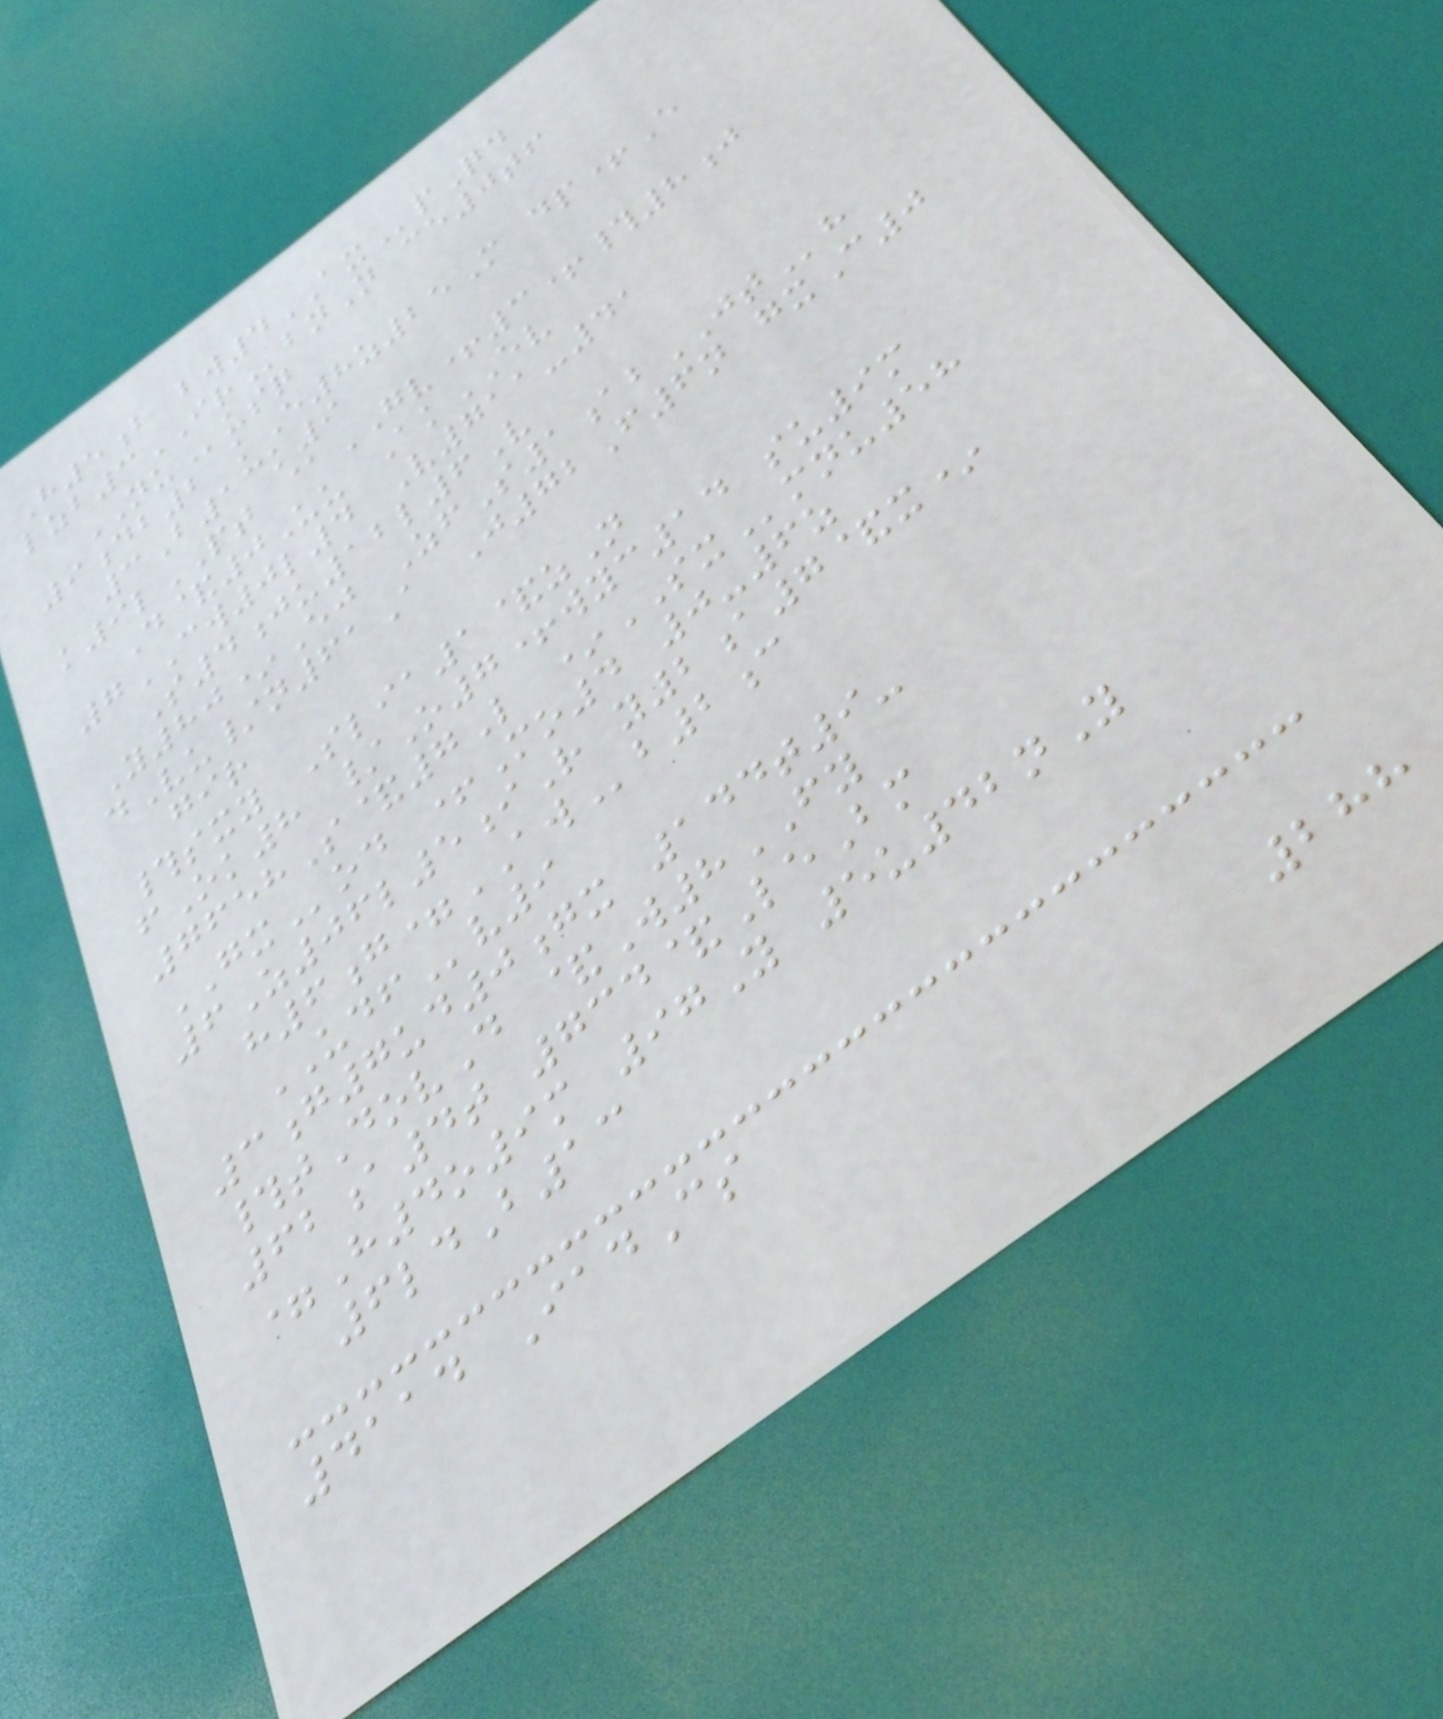H5b bw4AXpQd
lzb3IRbnN ce0tf
NUusq
9db2 kE8z25M dp+E
3B13k9
k9lPT @GV+3+#8j
D&0Uu AkEV
7CW0l4 V711-41
S4ju12l6V
Y80*Ej ZfS1abJTh
dVu/n61A J72F6n gxC0
gir
#sxy Slia1&zN
fOk8 /O7+wyc14 su9m
7658S&7L *SXmnu58
GXod +Mo4 0-6z
6Z06l5iR y2a7&x*
h6g=AWb2c
UDFv9
3g7ud0gx 144t9-
#tDovD &W8FY
62a4t 734&LeBm
=H4o9m 97Y 5u42nY
6ldB13
4114 IadCs
288
